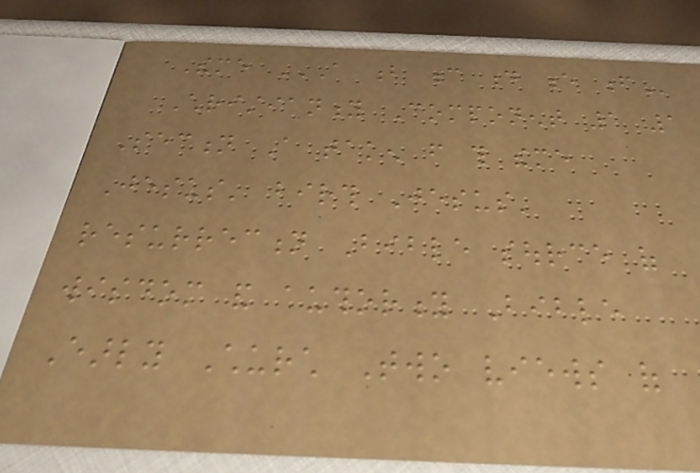Theme A B C D E F
Christianity Component 1 1
Section A taken from this theme
Jesus' birth Jesus'
resurrection Bible source of
wisdom and authority Bible
Early Church Two views of
